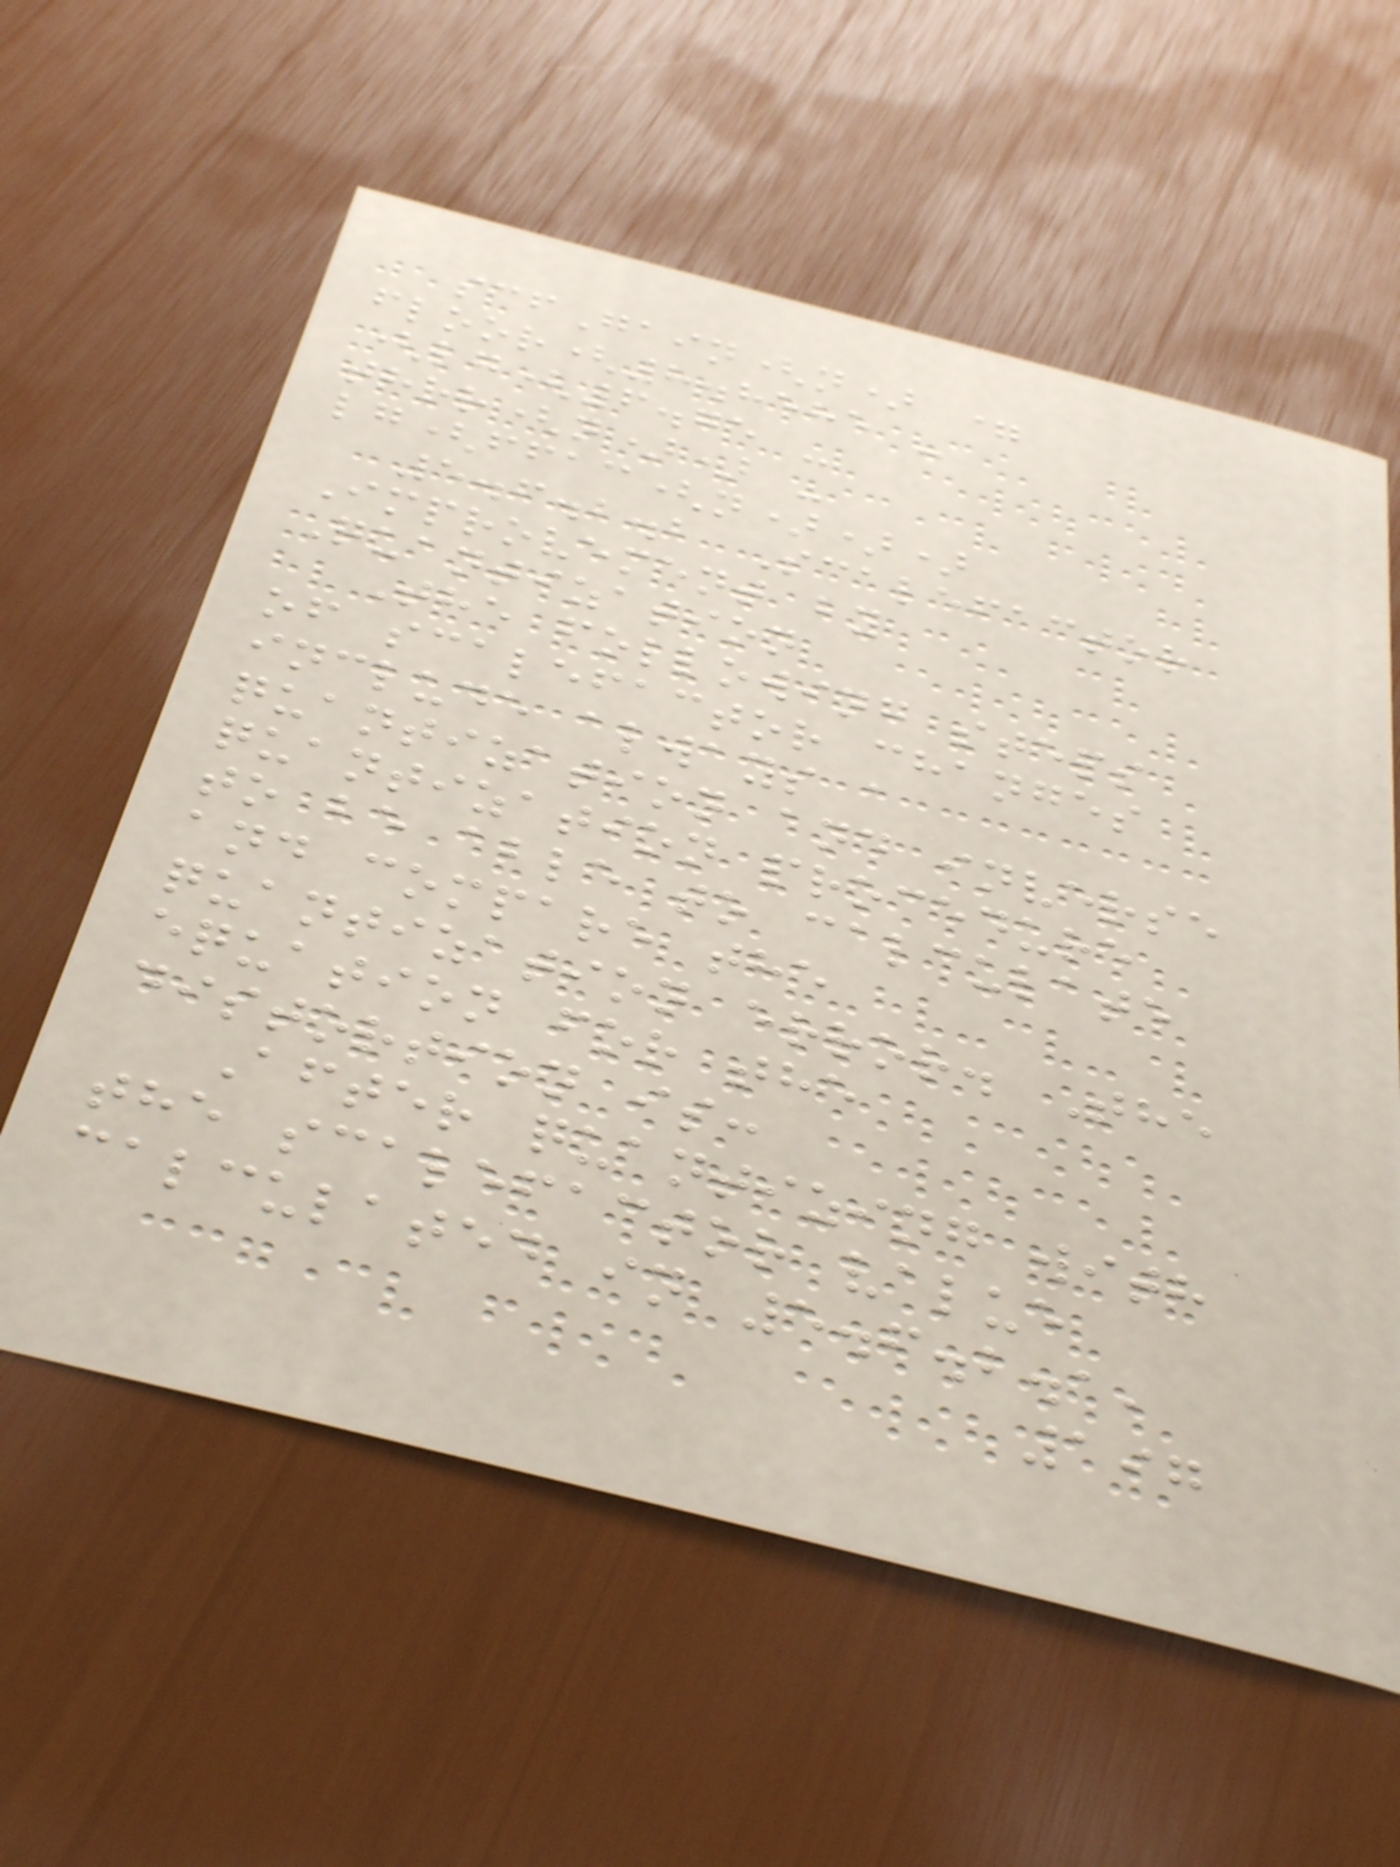scfGain(n) =
floor(8.8585 -
(lg(6.75 -
thrr(n)) -
lg(ffac(n)))
5.6.2.2 Scalefactor
Improvement by
Quantization
The following steps
of scalefactor changes
include always a
quantization and inverse
quantization procedure
to be able to calculate
and compare the
quantization error. The
equation for the
distortion is:
After quantizing with
the scalefactor value
calculated in 5.6.2.1,
197
